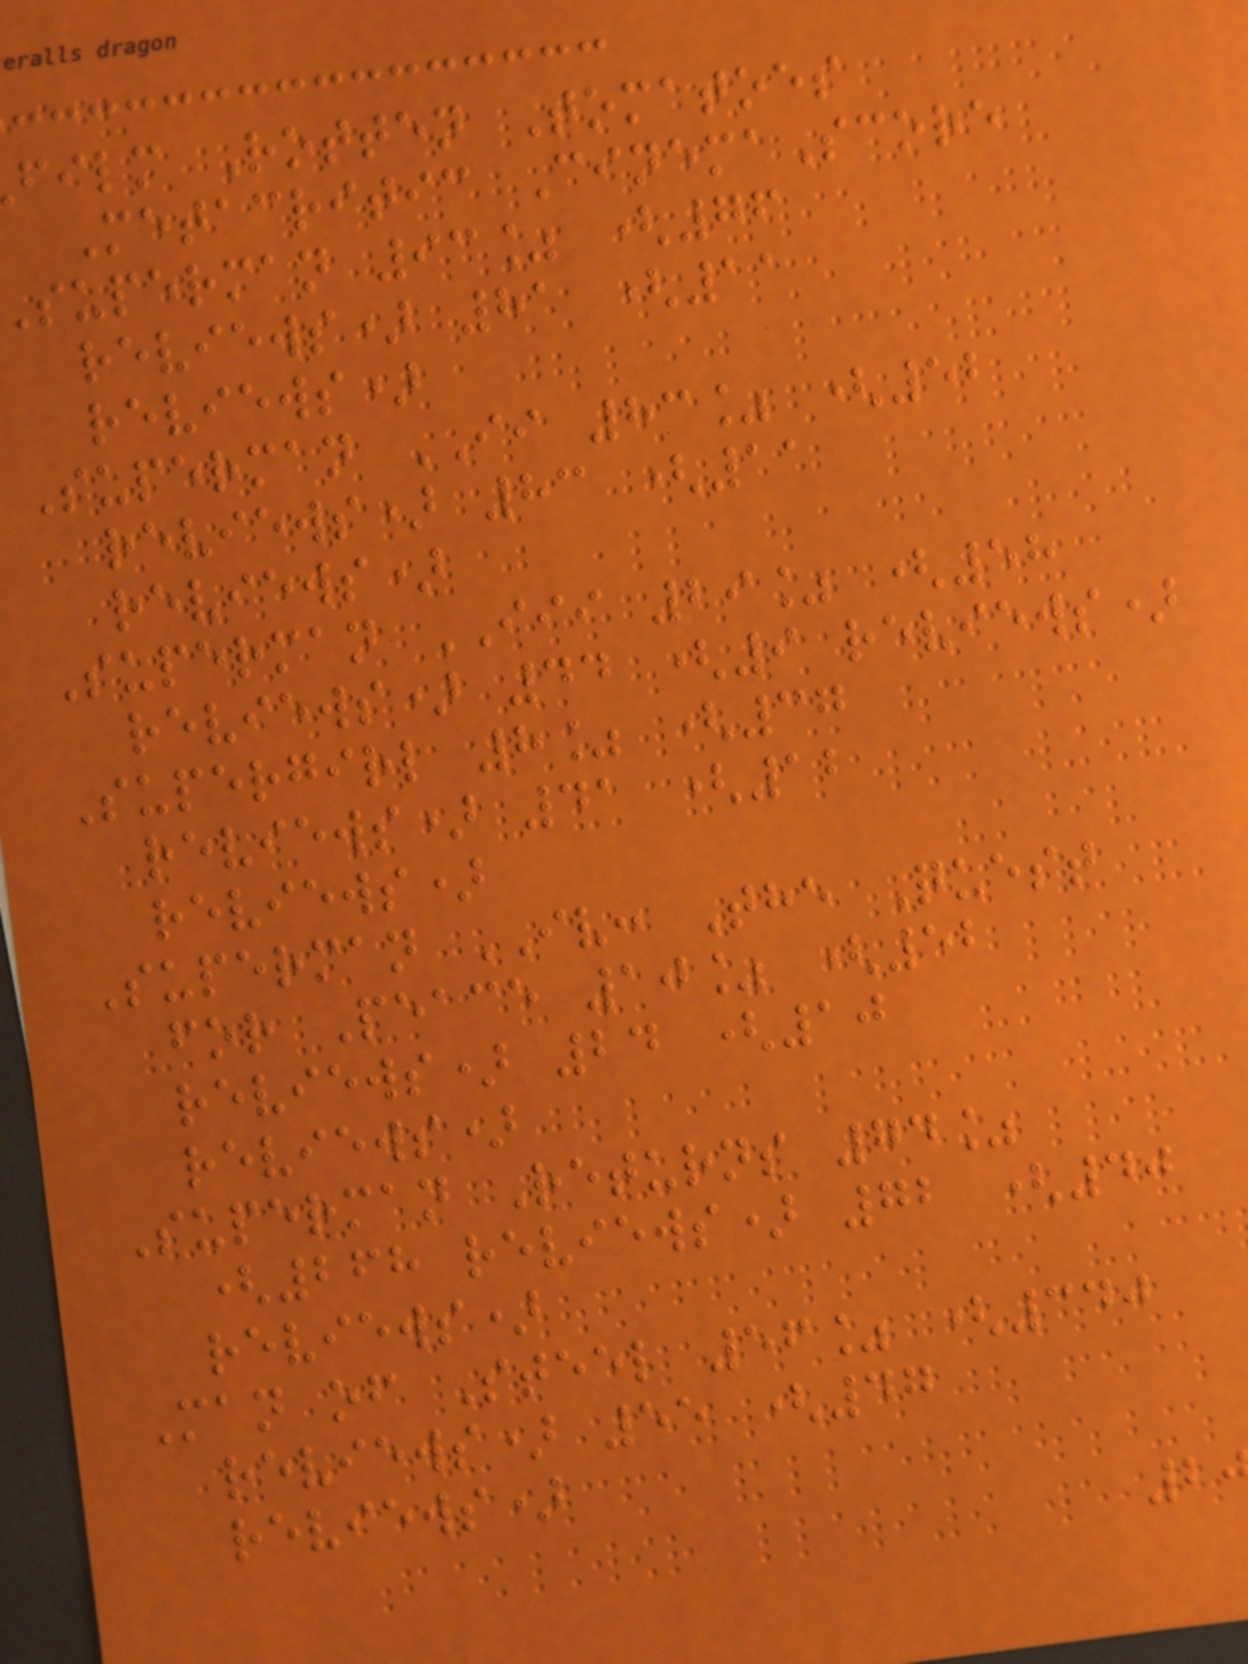film Rotten Tomatoes
Metacritic CinemaScore
superman 93% (76
reviews) 81 (11
reviews)
Superman II 83% (52
reviews) 83 (11
reviews)
Superman III 29% (58
reviews) 44 (9 reviews)
Supergirl 8% (37
reviews) 41 (12
reviews)
Superman IV: The Quest
for Peace 10% (52
reviews) 24 (10
reviews)
Superman Returns 74%
(268 reviews) 72 (40
reviews)
Man of Steel 56% (340
reviews) 55 (47
reviews)
